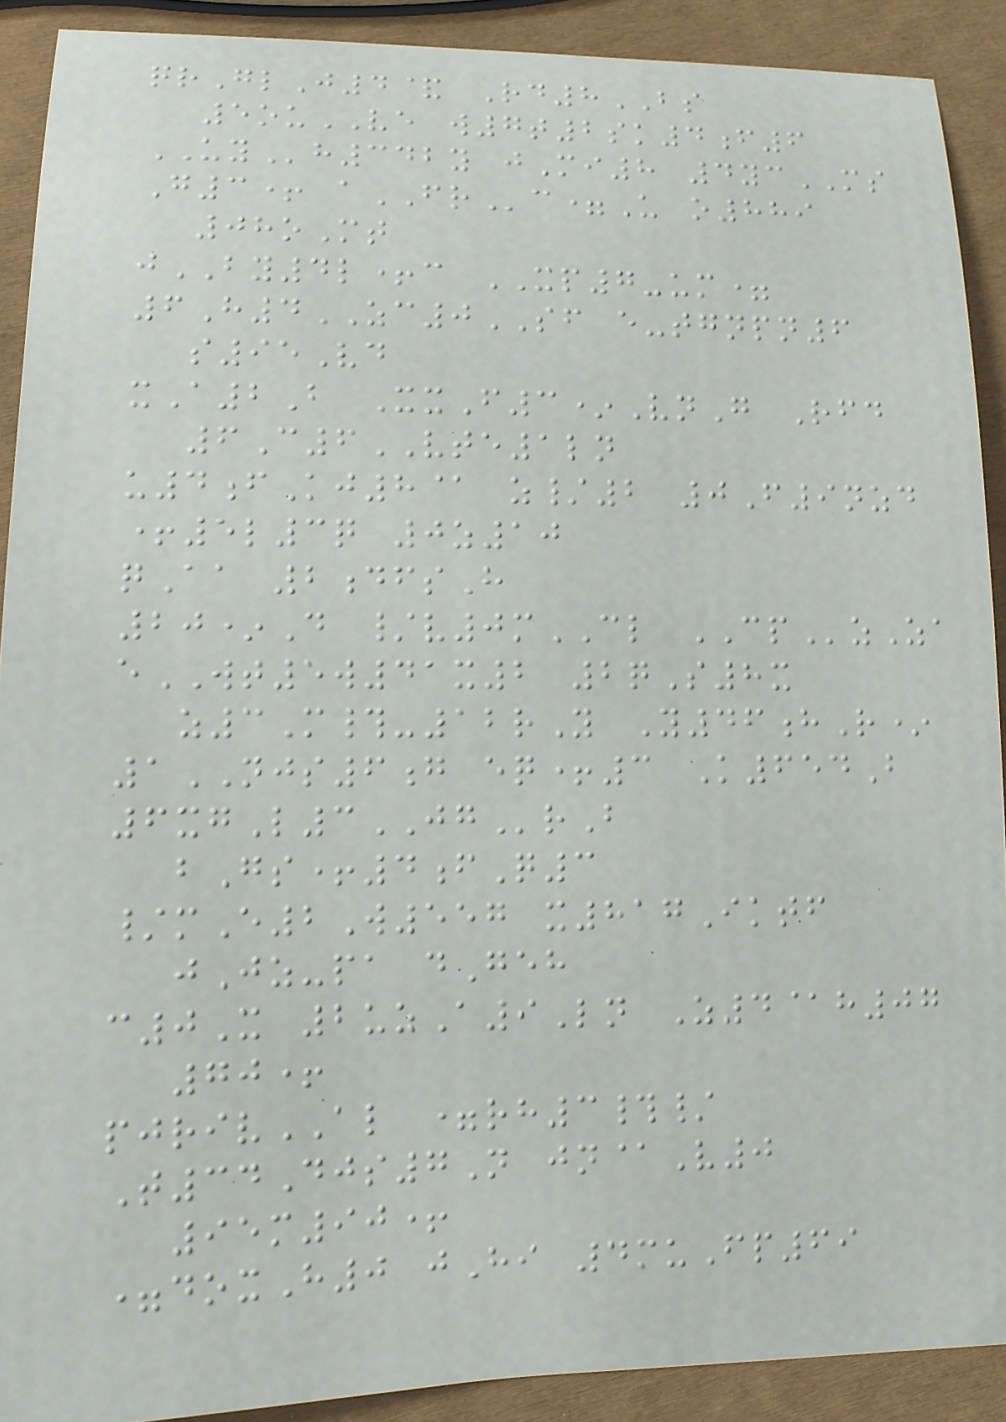qrGlJ4& Rd8BS
5ouVE w7t2sk4f6
UYh342y jMi8 4ycMS
G3+ aFRc=U o889
08oMt
jBY4l+c XP7-um=
6H4ZC0SF e-tgnpn6
s95Vd
xA2B XxF3*VnG Rfd
6C6VTE1ln
u4fKj8@ z/2 0F9nzd
+5l3q 0z10
qAa 2dfsH
20*D /v0mCL CPzZa
eWT5w41x2 2qS8x
z3M#-12rY Y46hR*
1NJS6g eq+3 K654B
6xgL3JGrB
bGs+4fQ3
/mE2W557 x817Iktf
jJz-pa dGeh
c0X 2uzA9Ln Z4@h07
70+
pjrivAL =rh3#/
T34Djs7N jn@V0
95m90+
=doxH0 jHi 4muFp69
